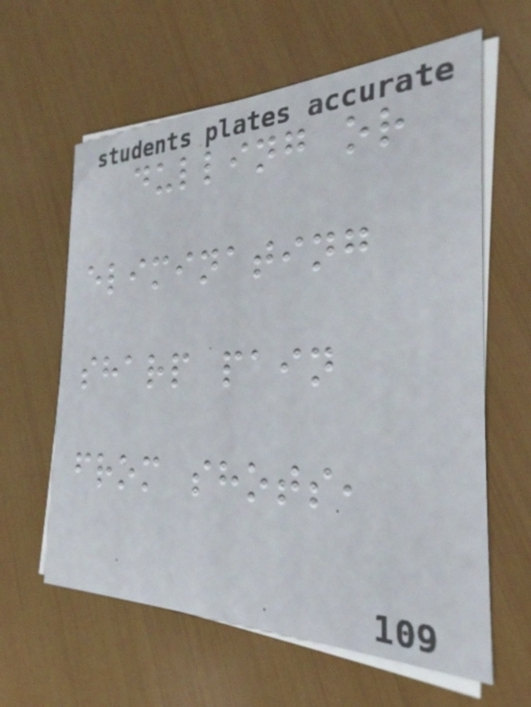dulling or
eliminating
sharp pain
from shots,
